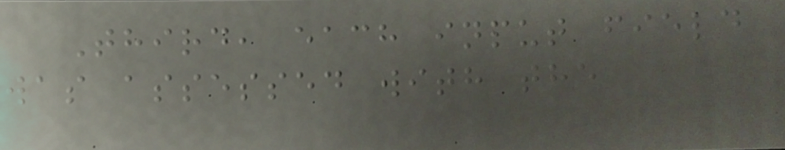Third, each input field
was assessed with the
